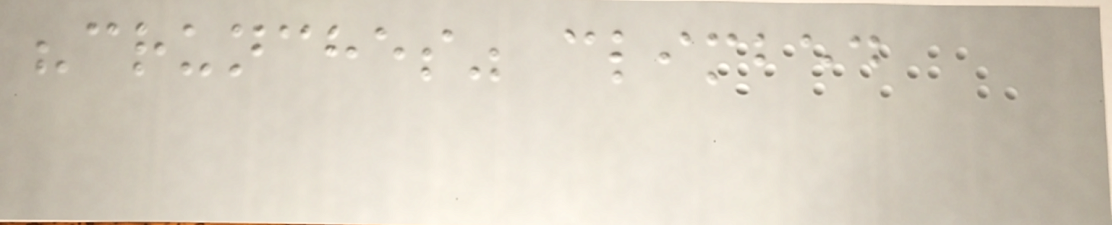"crunches" climbed
